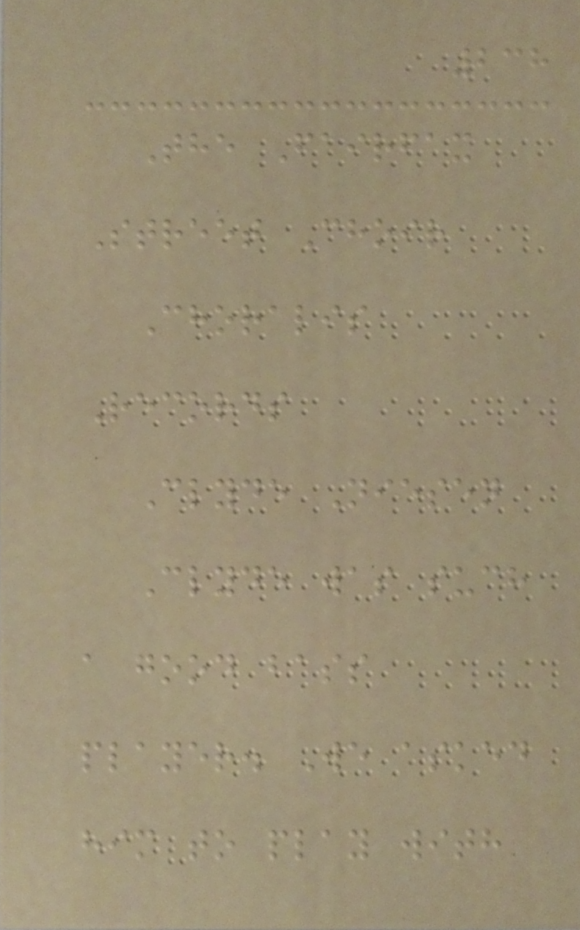238
The Fairfax
Street Choir
Choralis
Records
Clyde Niesen
Clyde was such
a good bass
player. We asked
him to play with
